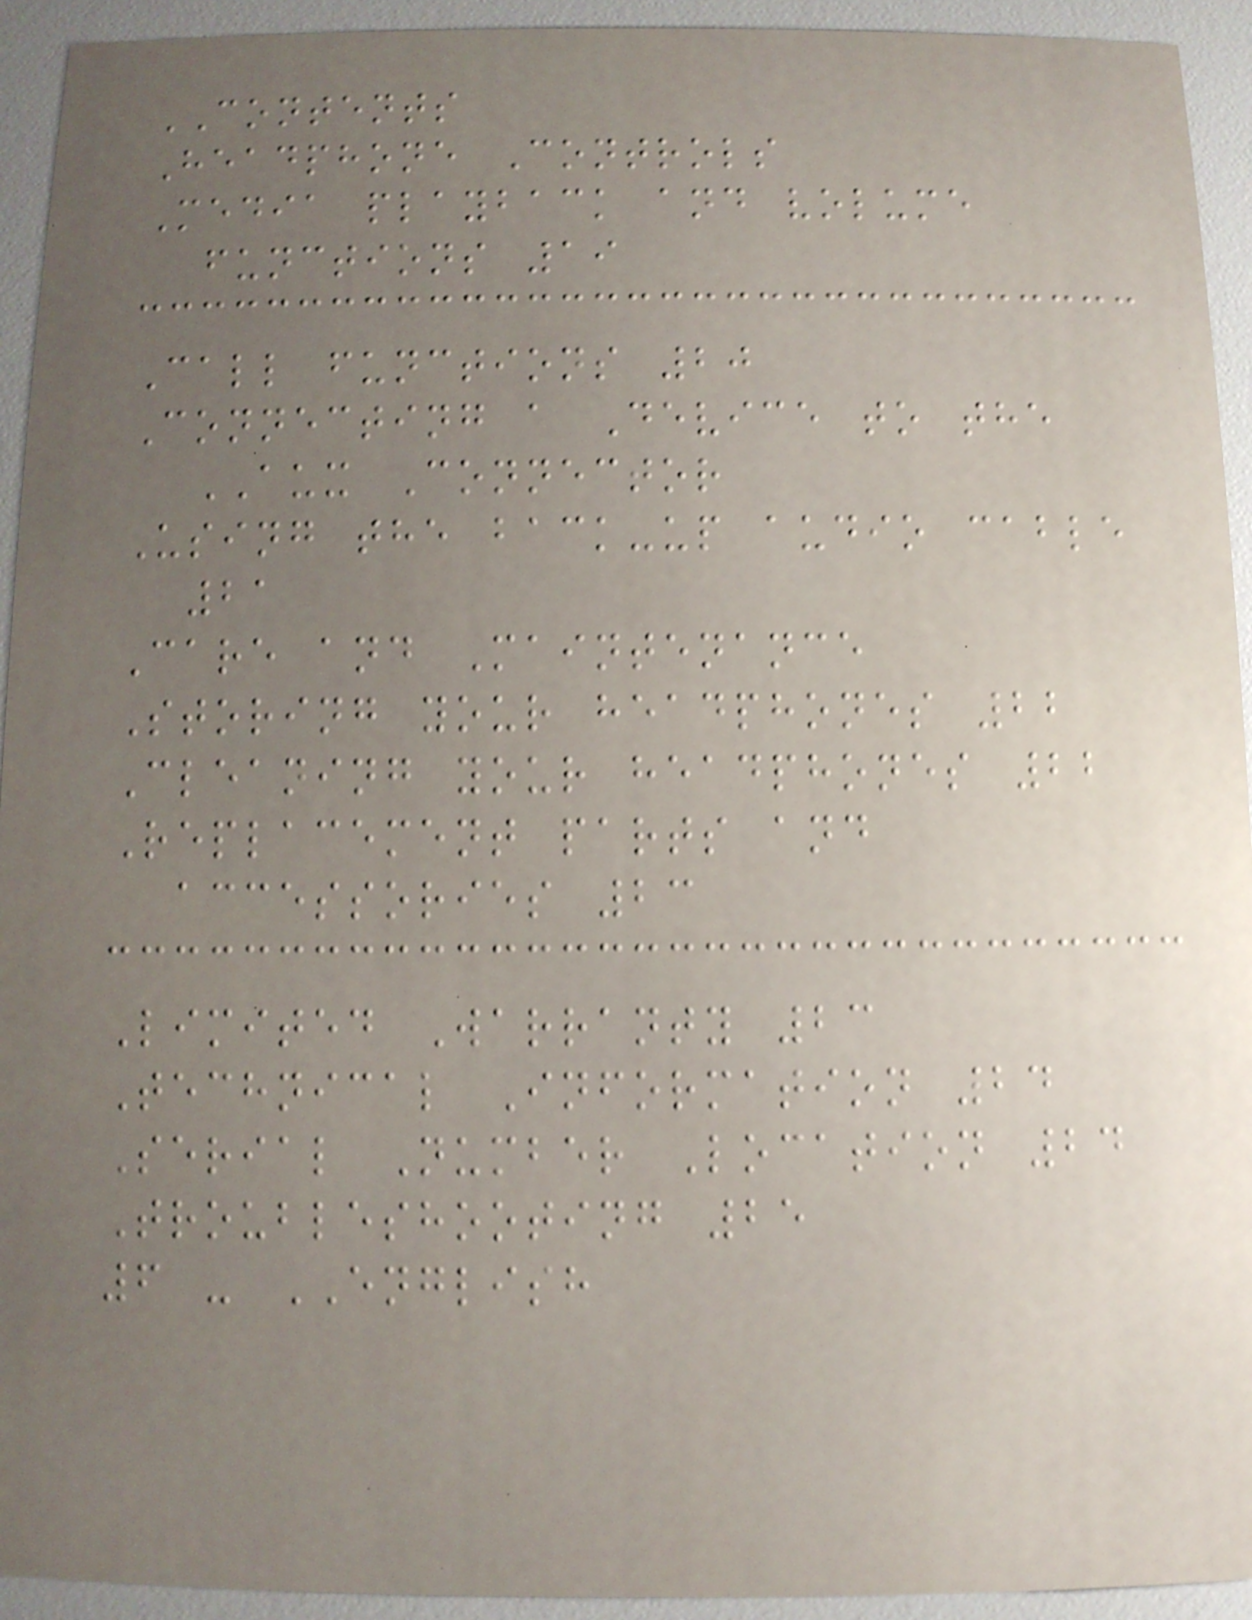CONTENTS
Headphone Controls
Media playback and volume
functions 19
Call functions 20
Connecting a Device to the
AUX Connector
Using the back-up audio cable
21
Care and Maintenance
Storing your headphones 22
Cleaning your headphones 22
Replacement parts and
accessories 23
Limited Warranty 23
Technical Information 24
Serial Number Location 24
Troubleshooting 25
6 - ENGLISH
